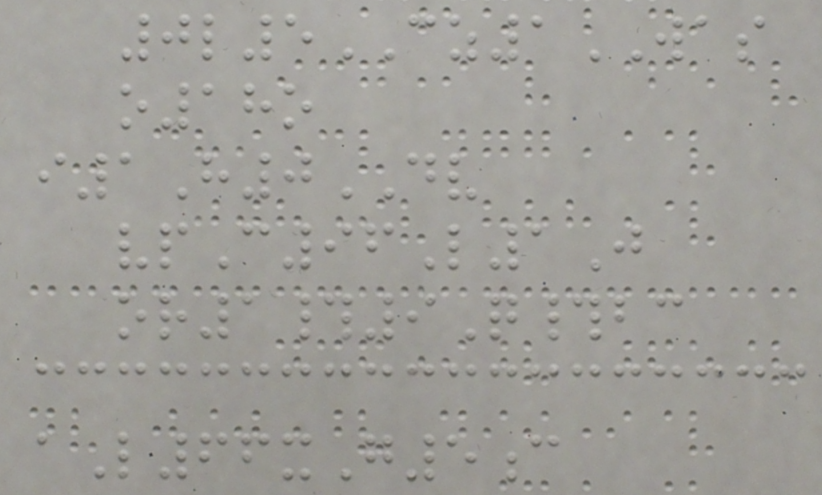0l5CZ1WAS
o18o
i1H0DV
vpC96L1J
or1#9Q#bc
aL66xG5c
